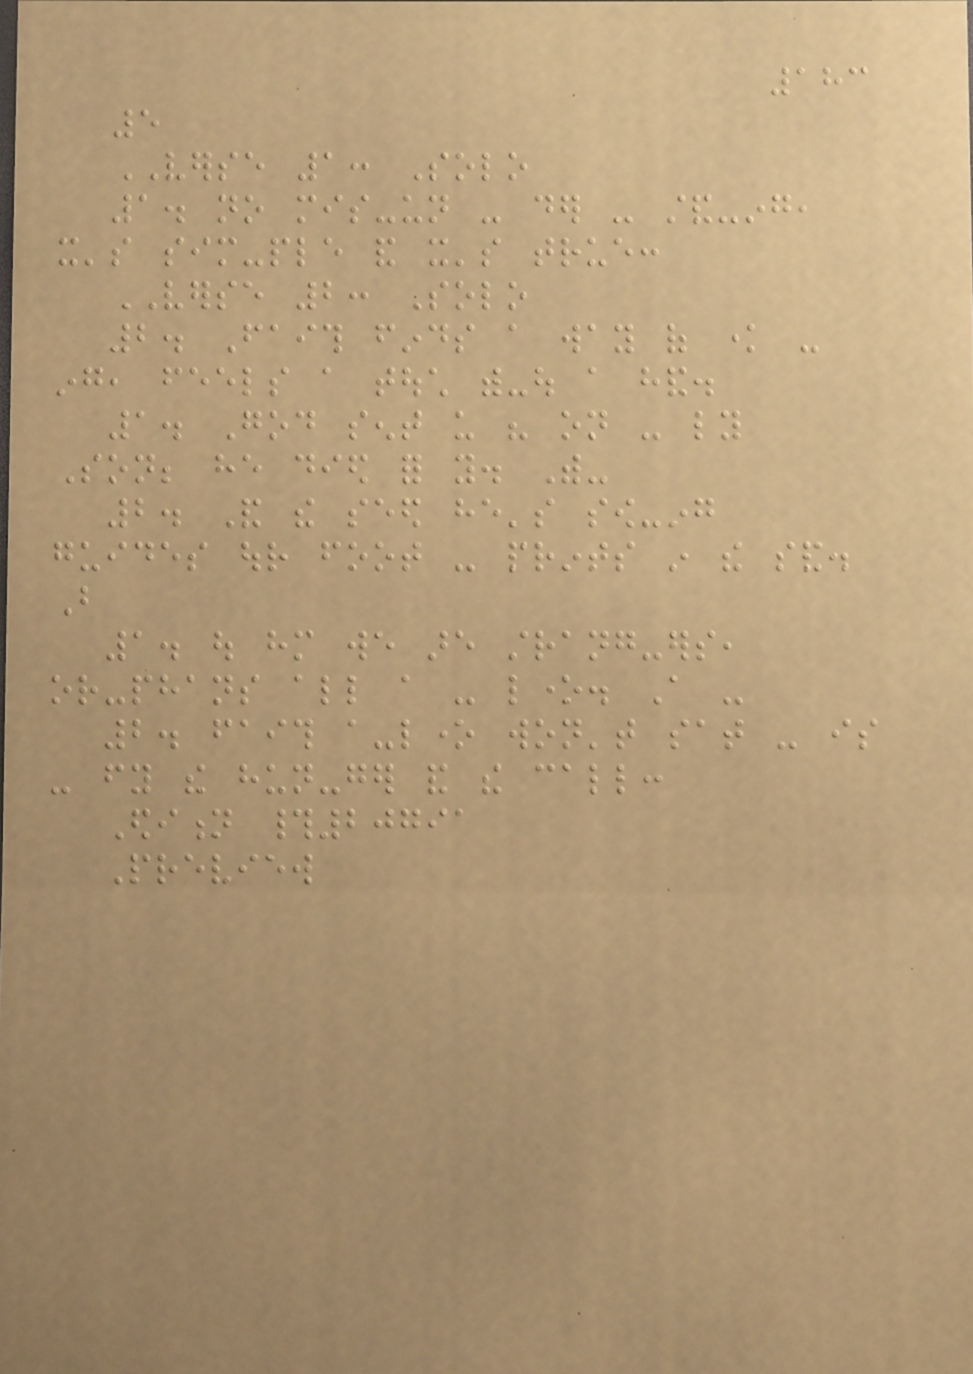183
5
VERSE 1: Solo
1. no mis-un - der - stand-ing,
it's sim-ple and it's true:
VERSE 2: Solo
2. Faith finds a way of know -
ing, feels a touch with-out a hand.
1. God sent us his on - ly
Son; he died for you. With-
2. And the seed he's sow-ing
guides our foot - prints in the sand.
But
1. out him we are strang-ers,
or-phans all a - lone. A -
2. faith a-lone won't sat - is
- fy the hun-ger and the call:
Edition #20791
Preview
